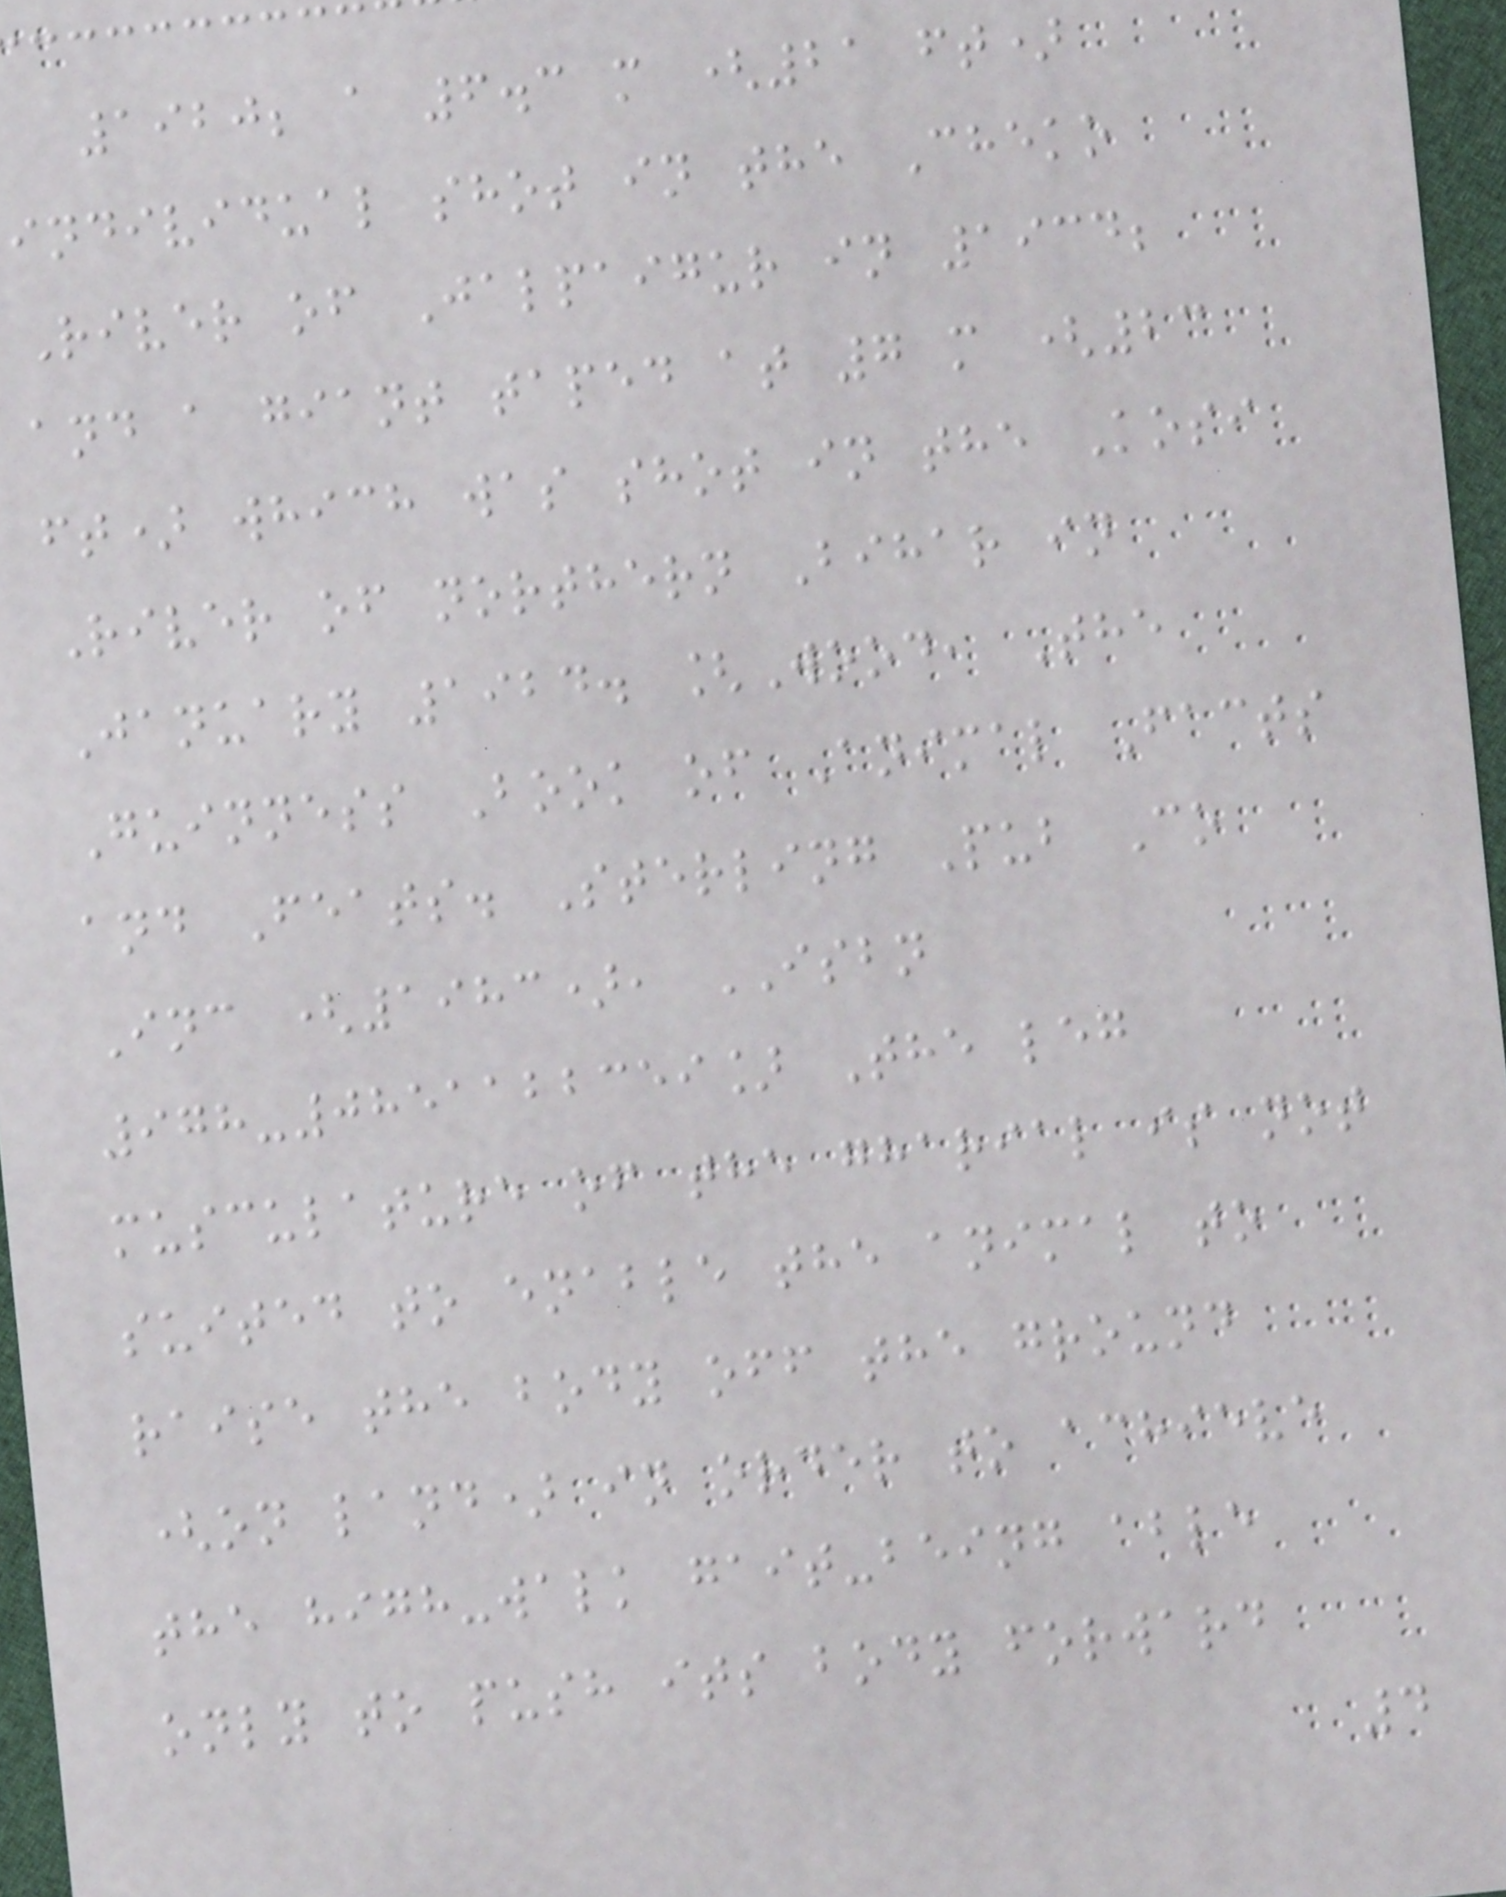1920; a 6.3 m (21 ft)
individual shot in the Cheko
River of Jalpaigur in 1934;
and a giant taped at 7 m (23
ft) which was shot in the Kosi
River of northern Bihar in
January 1924. [Wood, The
Guinness Book of Animal Facts
and Feats. Sterling Pub Co
Inc (1983), ISBN
978-0851122359] The leg
musculature of the gharial is not
suited to enable the animal to
raise the body off the ground
(on land) in order to achieve
the high-walk gait-being able
only to push its body forward
4
